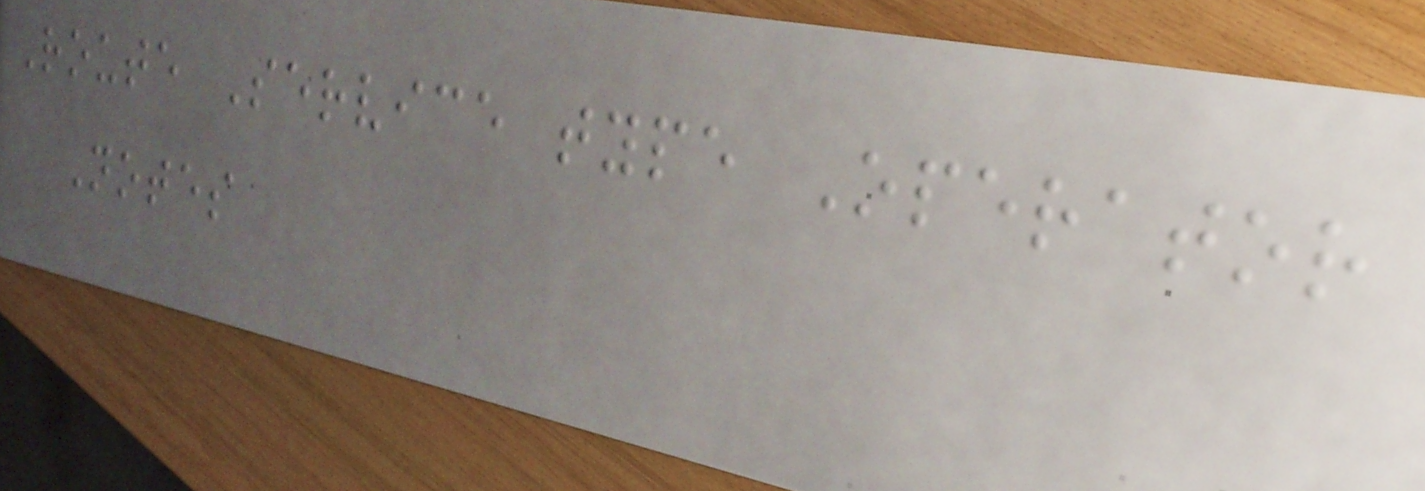Route Service type Operator
Notes
